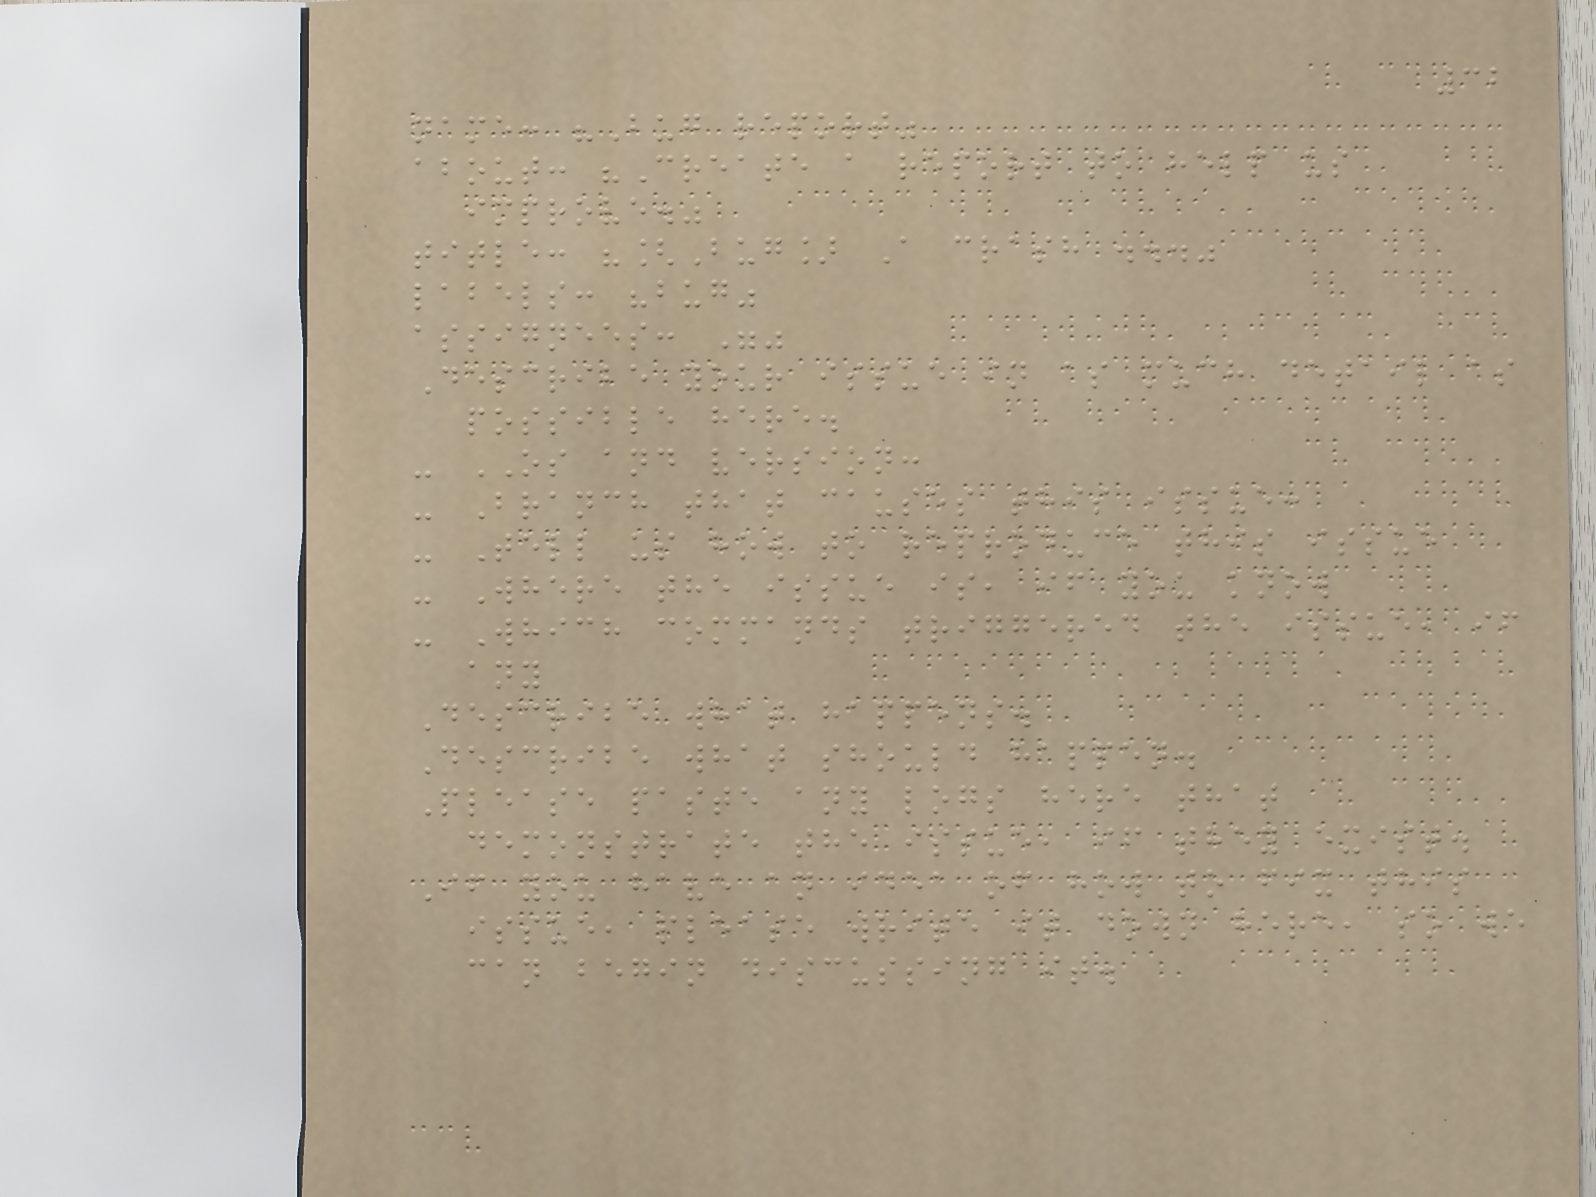32
name: "Bug report"
about: "Create a report to help us
improve."
title: "[Bug] A crash ..."
labels: "bug"
assignees: ""
Describe your issue in as much detail as
possible here.
- OS and version:
- Branch that causes this issue:
- Tell us how to reproduce this issue
- Where the issue is, if you know
- Which commands triggered the issue, if
any
Describe what happens.
Describe what should happen.
Please paste any logs here that
demonstrate the issue, if they exist.
If you have an idea of how to fix this
issue, please write it down here, so we
can begin discussing it.
